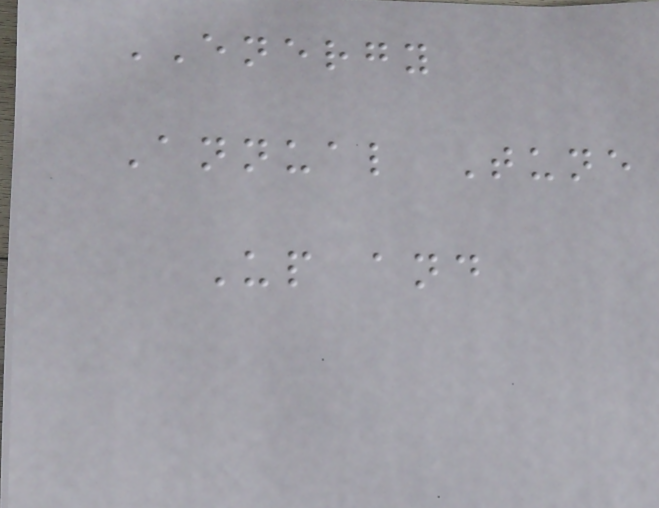ENERGY
Annual Tune
Up and
